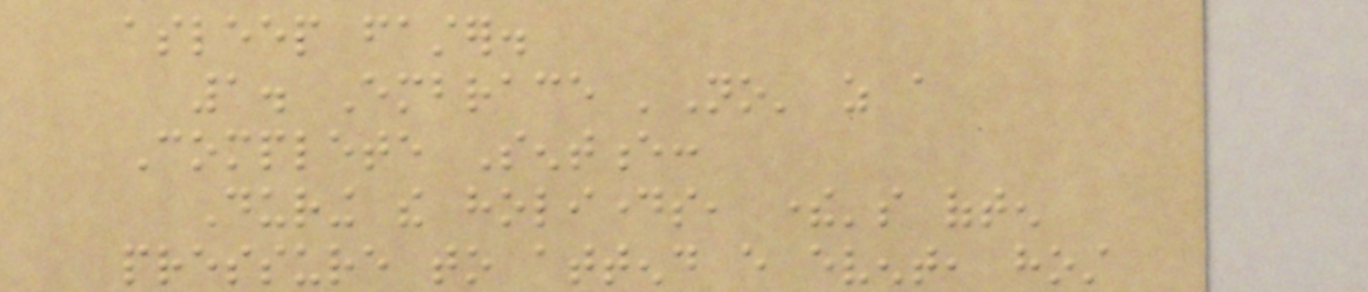asleep faster.
1. Embrace 'No' as a
Complete Sentence:
During the holidays, there's often
pressure to attend every event, host
